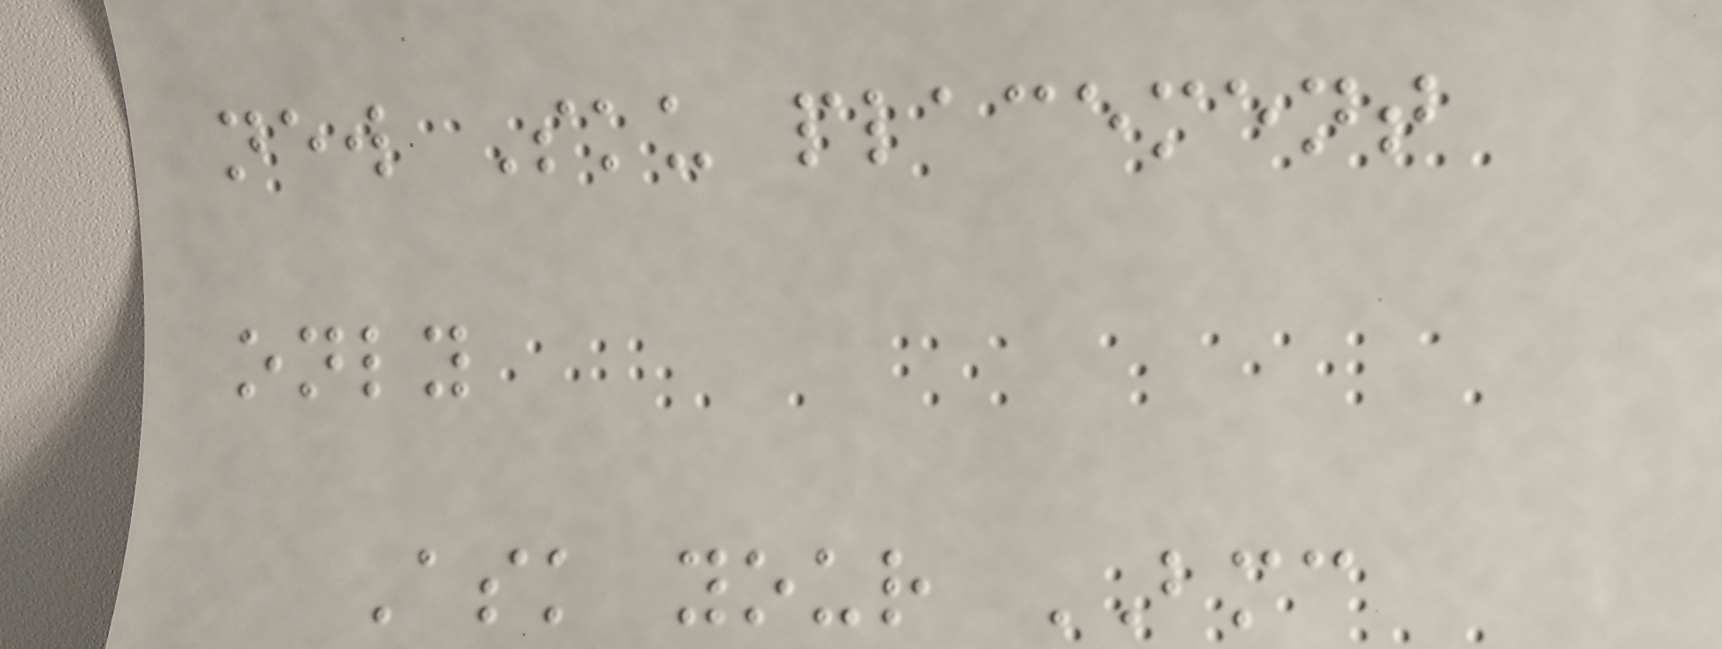new Sku placement
only
Ask your BMC
